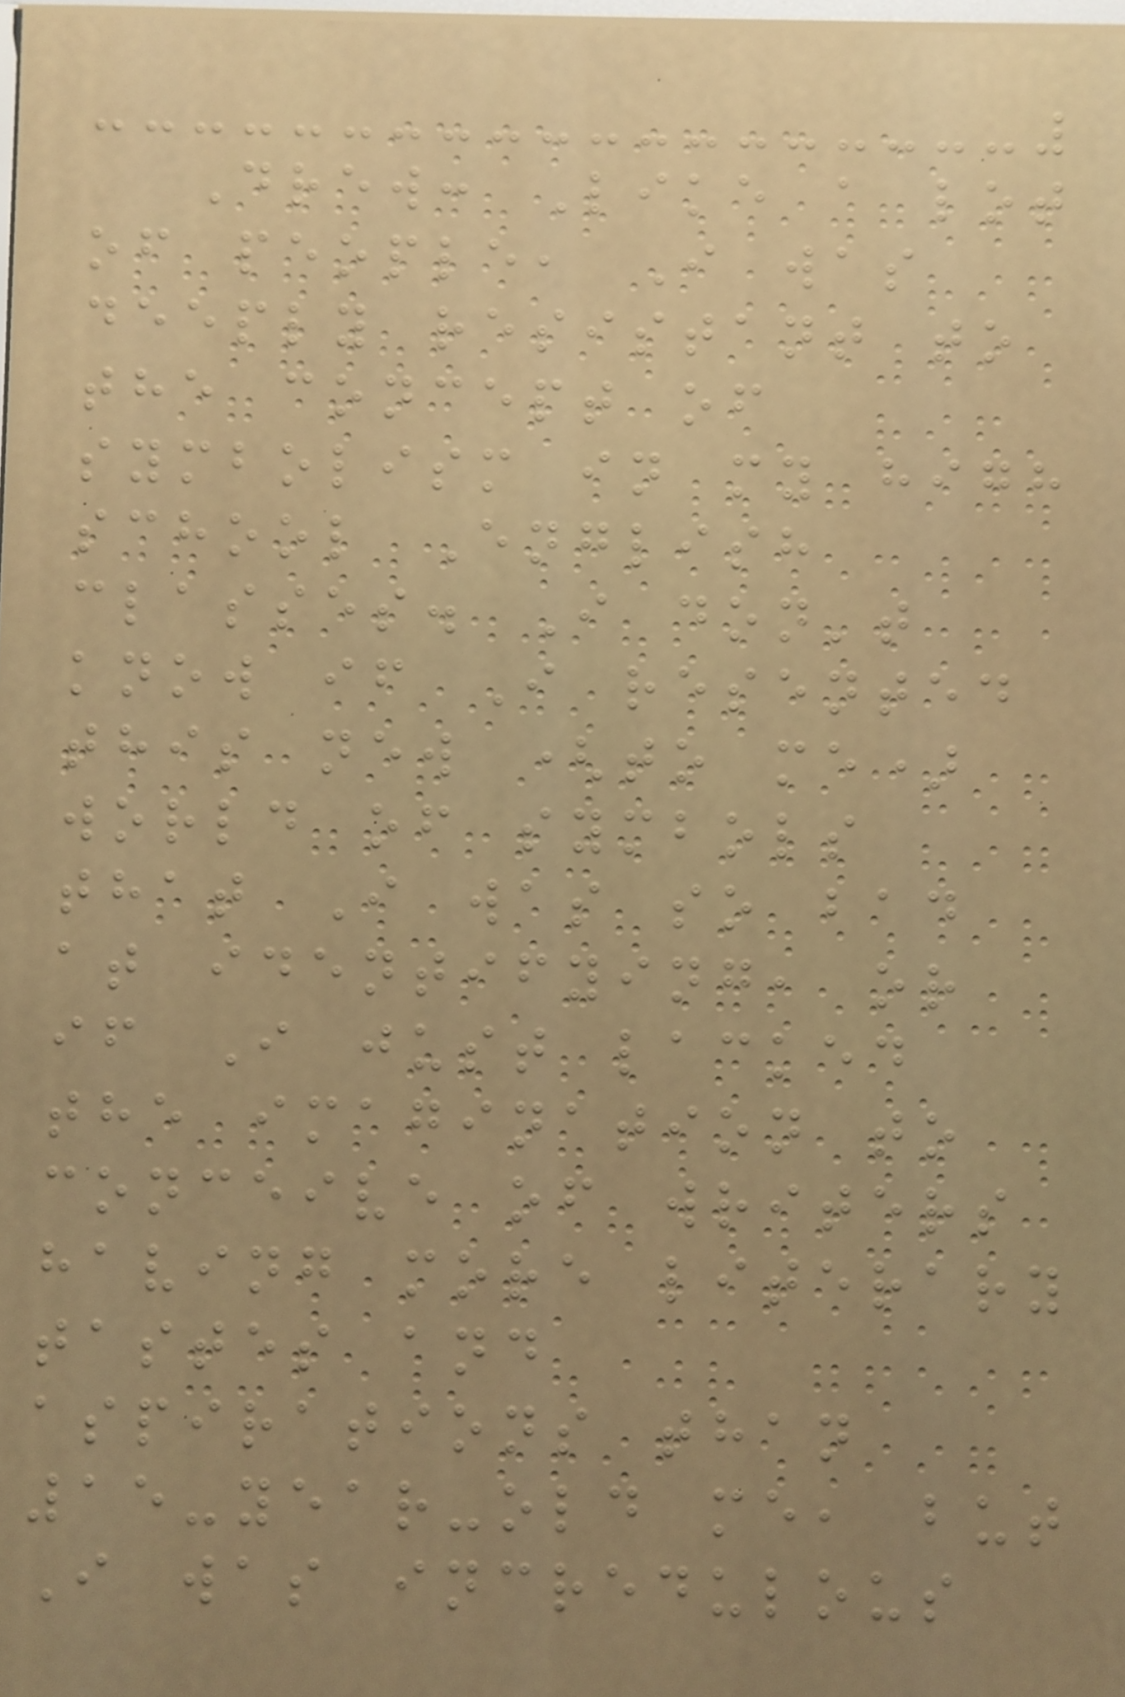Drew: Like a lot
of people, I was
deeply resistant to
the concept of
symbolism in my high
school English
classes. I don't
know if I resented
this new (to me)
world of symbols
that I was so bad
at identifying, or
if I just lacked
the imagination to
conceive of writers
having more literary
tastes and
aspirations than
15-year-old me, but
I was incredulous
